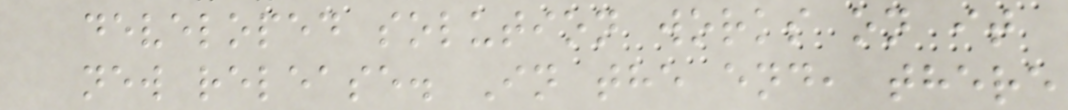developed solution works on it
new release. In the end, there
